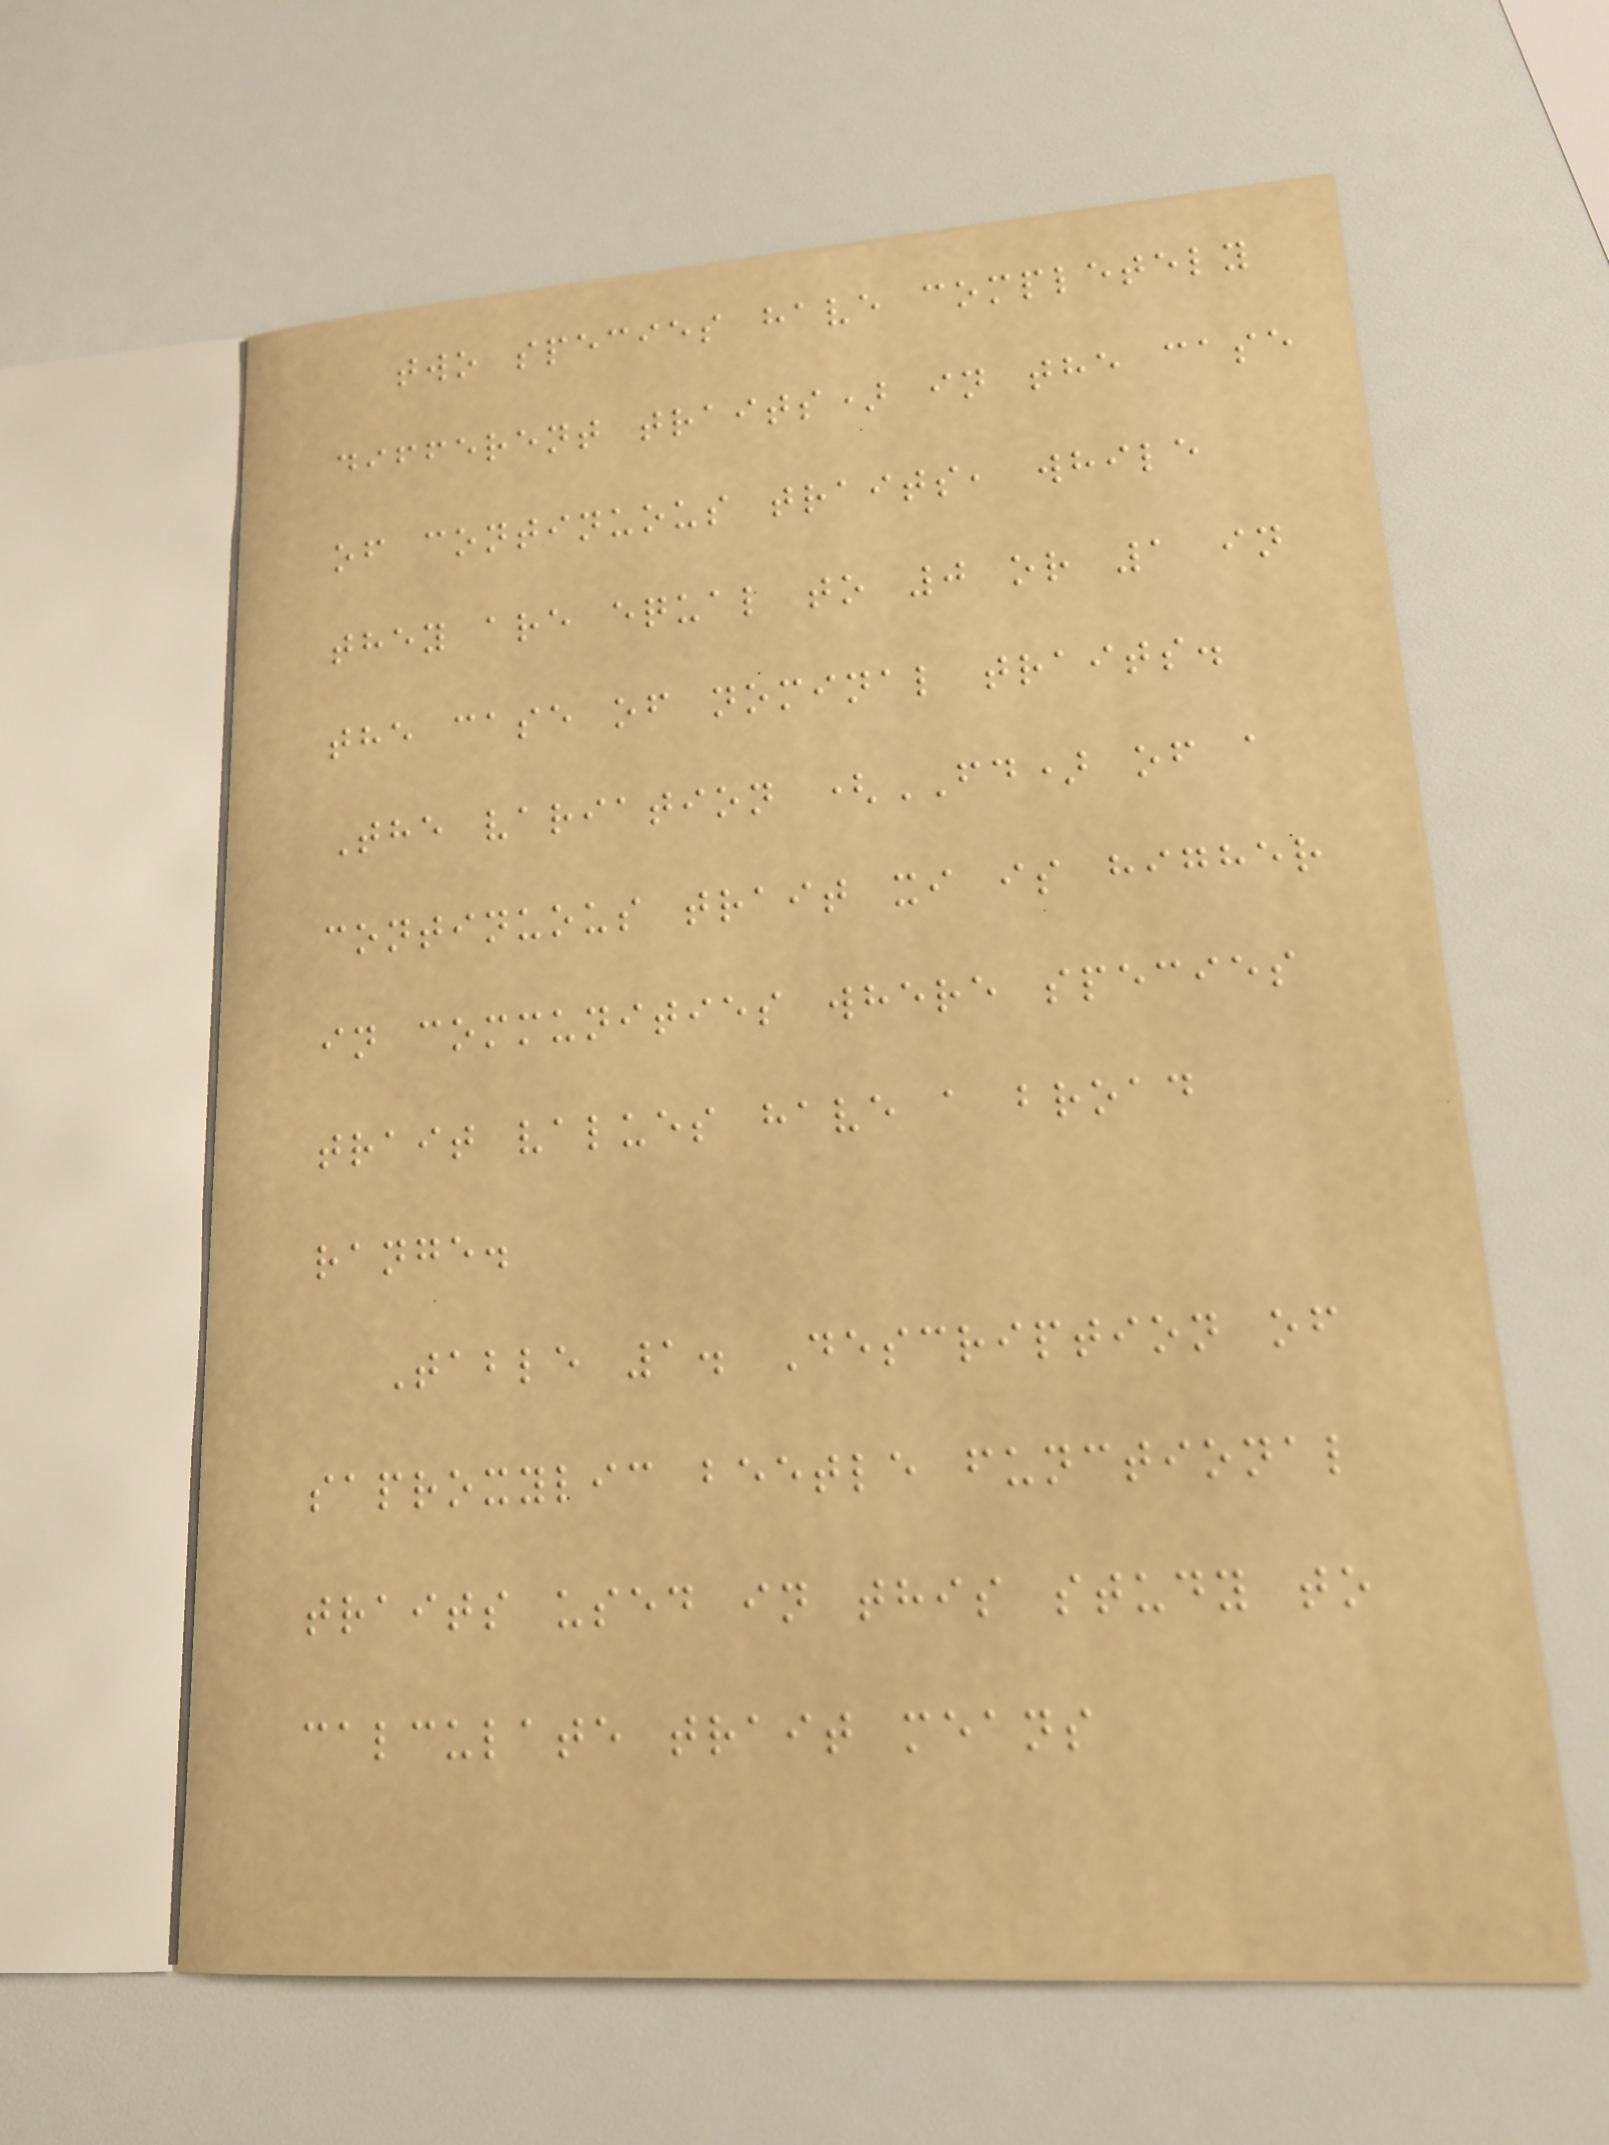two species have completely
different traits) in the case
of continuous traits, while
they are equal to 0 or 1 in
the case of nominal traits.
The variation (FD) of a
continuous trait xi is higher
in communities where species
trait values have a broad
range.
Table 1. Description of
saproxylic beetle functional
traits used in this study to
calculate trait means
